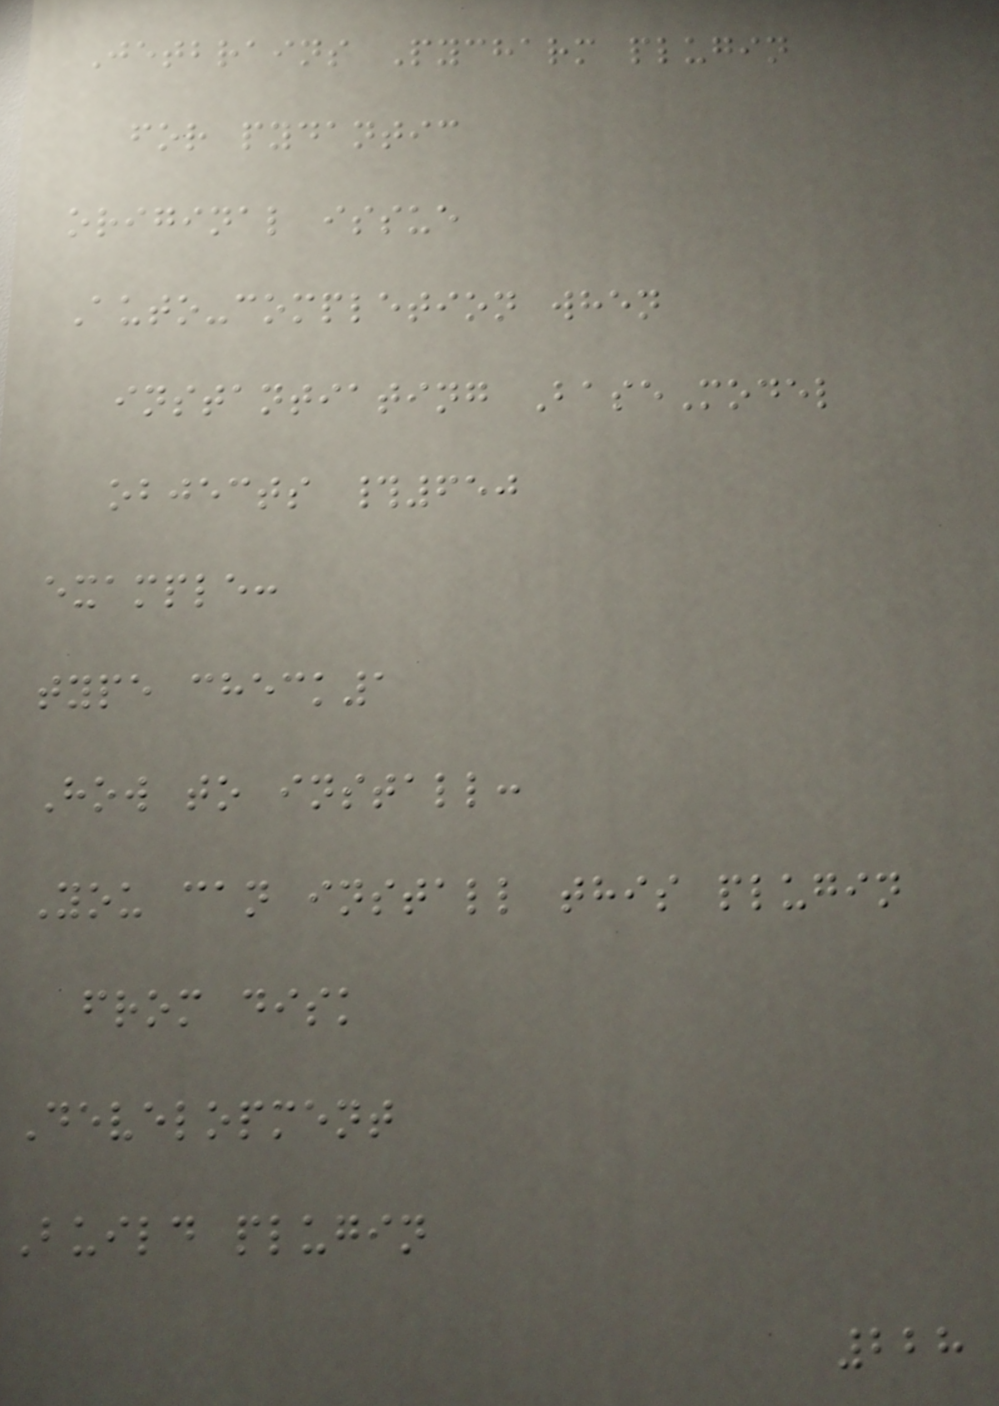Jetbrains Pycharm plugin
for pydantic
original issue
Auto-completion when
instantiating BaseModel
objects #650
example:
type check1
How to install:
You can install this plugin
from disk
Development
Build plugin
228
